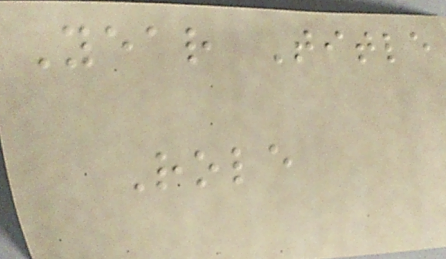Year Title
Role
